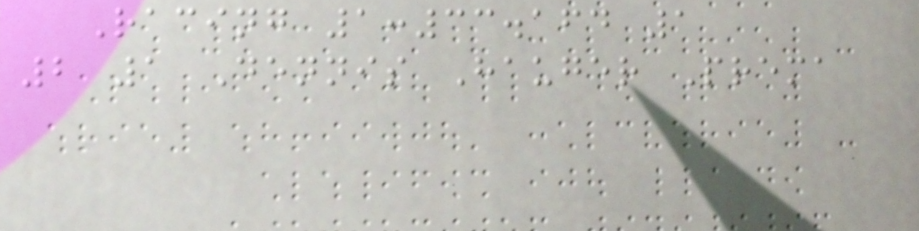Racing 1:33.164 1
2 1 Dennis Hauger Prema
